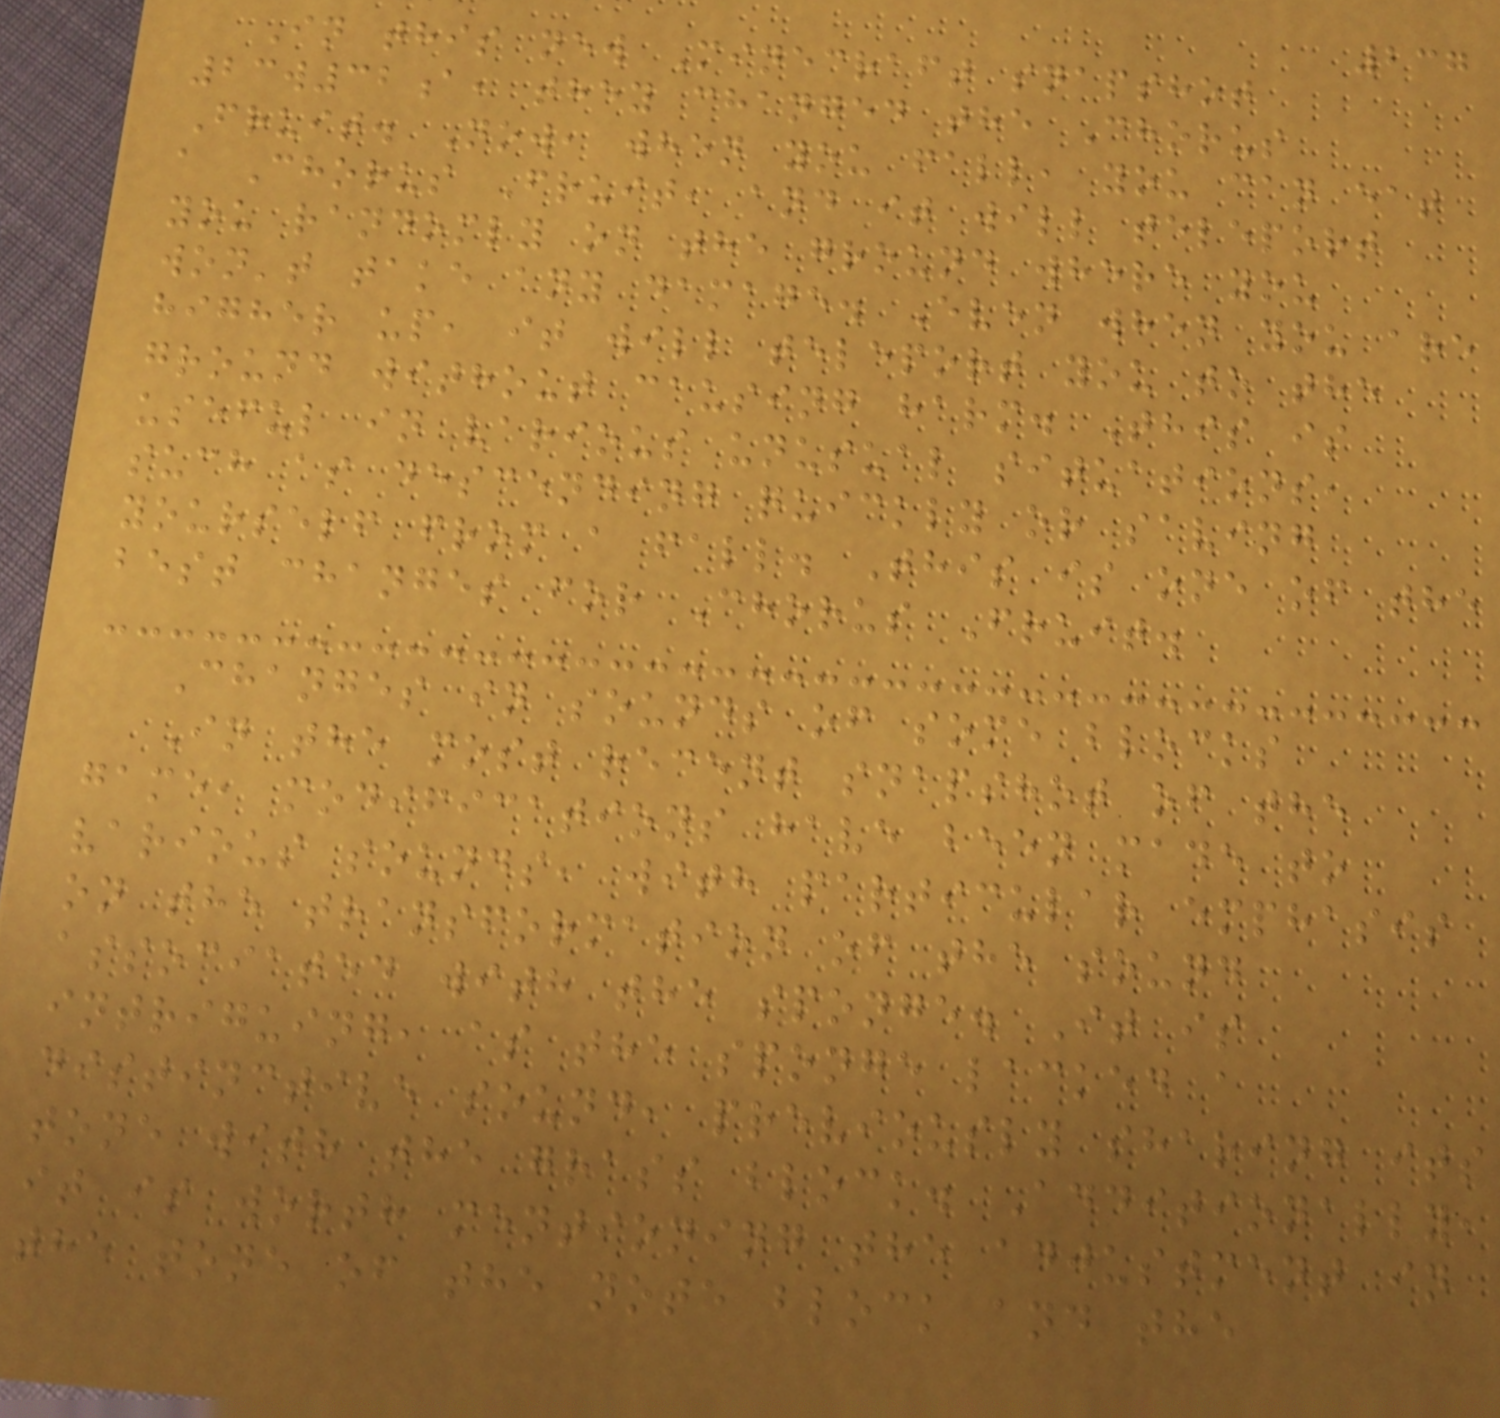237
In this new Minecraft snapshot
23w32a, they changed the Chorus
Fruit. Now, when you fall, you can eat
a Chorus Fruit, and it will teleport
you randomly on the ground where you
won't take any damage. Even when you are
higher up, it will teleport you to the
ground without causing harm. This is
useful in various unusual situations,
such as descending quickly or saving
yourself from a fall. This is one of the
best changes for Chorus Fruit.
Changes in sounds of some blocks
In the most recent snapshot of the
game, modifications have been made to
various sounds, with particular emphasis
on the transformation of the sound
associated with the sponge. It is
intriguing, as the sponge lacked a
distinctive sound, previously sharing its
tone with the grass block. Additionally,
it is worth mentioning the adjustment in
the tone of the note block and the
